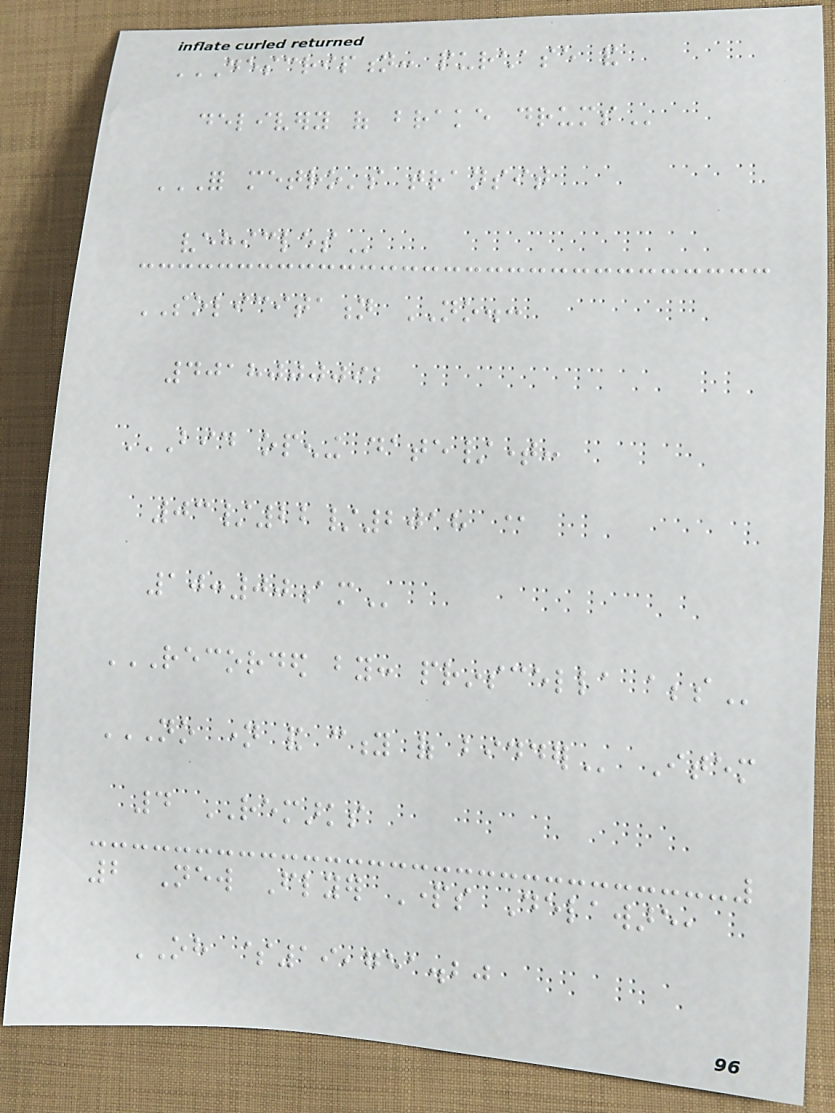DESCRIPTION: PURCHASE AND
DELIVERY OF BRAKE DRUMS
FOR METRO'S TRANSIT
VEHICLES
SOLICITATION NO.:
4018000092
BID OPENING DATE/TIME:
03/22/2018 @
10:00AM
RECORDED BY: PRINSCELLA ABBS
NO NAME AND CITY OF BIDDER Item
4 REMARKS
2 New Flyer Parts Delaware,
OH $19,751.20
